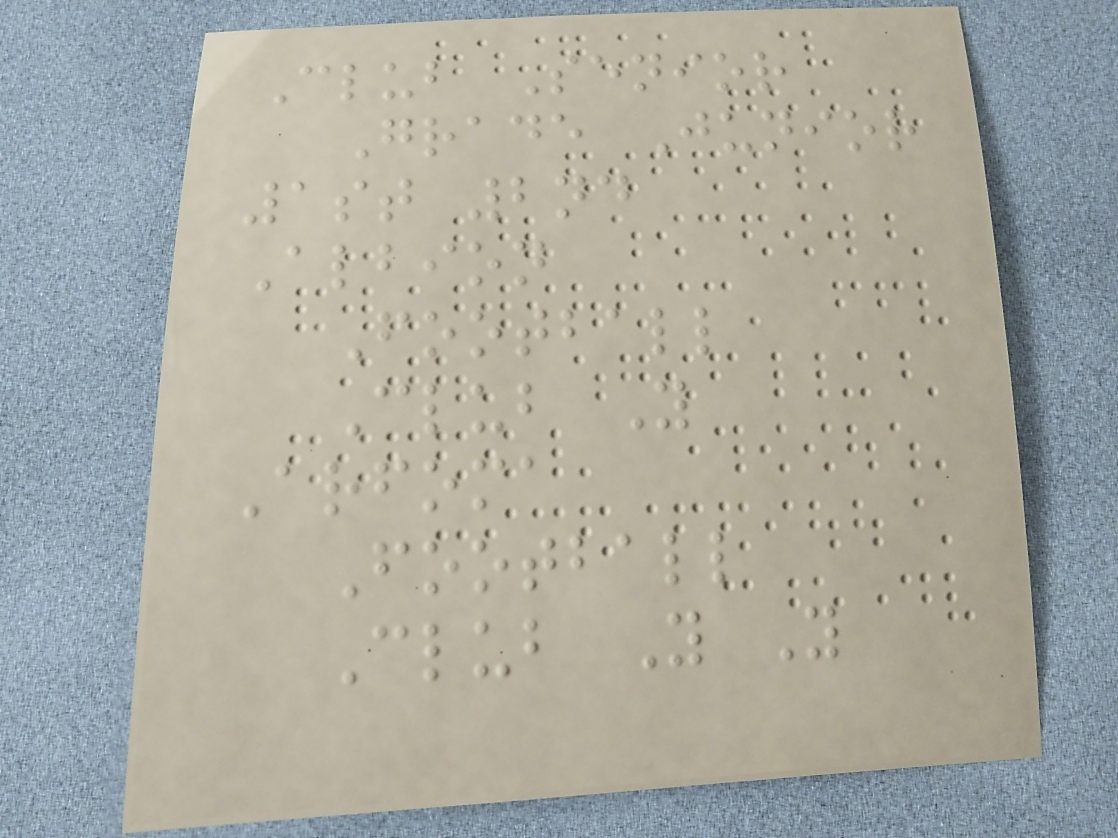Club Senior
Grade Junior
1st 2nd
Albion
Football
Club Y
Arfoma
Football
Club Y Y
